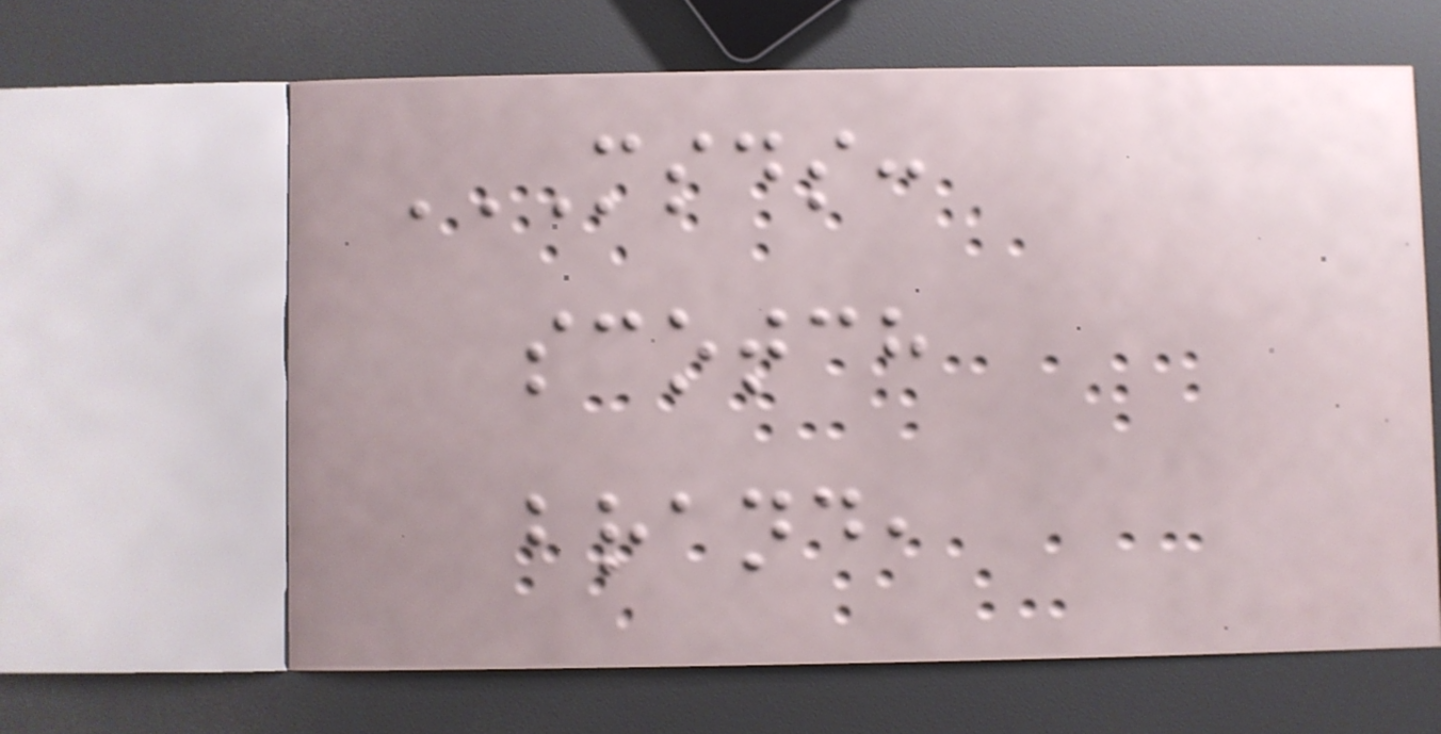MSDS:
SCOTCH
BRAND,
